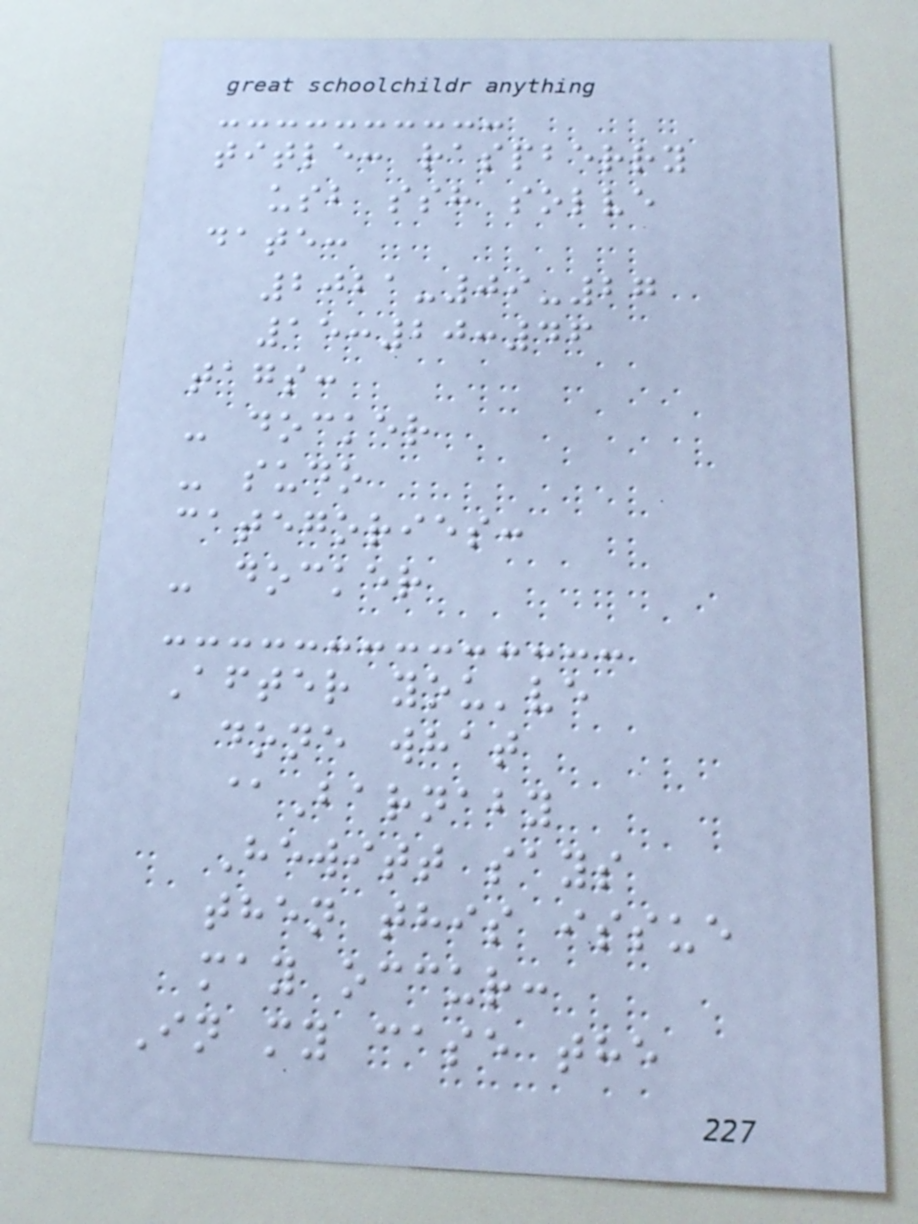title: raspberry
usb ssh solve
date:
2021-09-27
15:20:46
tags:
- docker
- sudo
categories:
- docker
After you've
done what
@Barnaby
Hewitt says
then this issue
may occur:
In my case the
